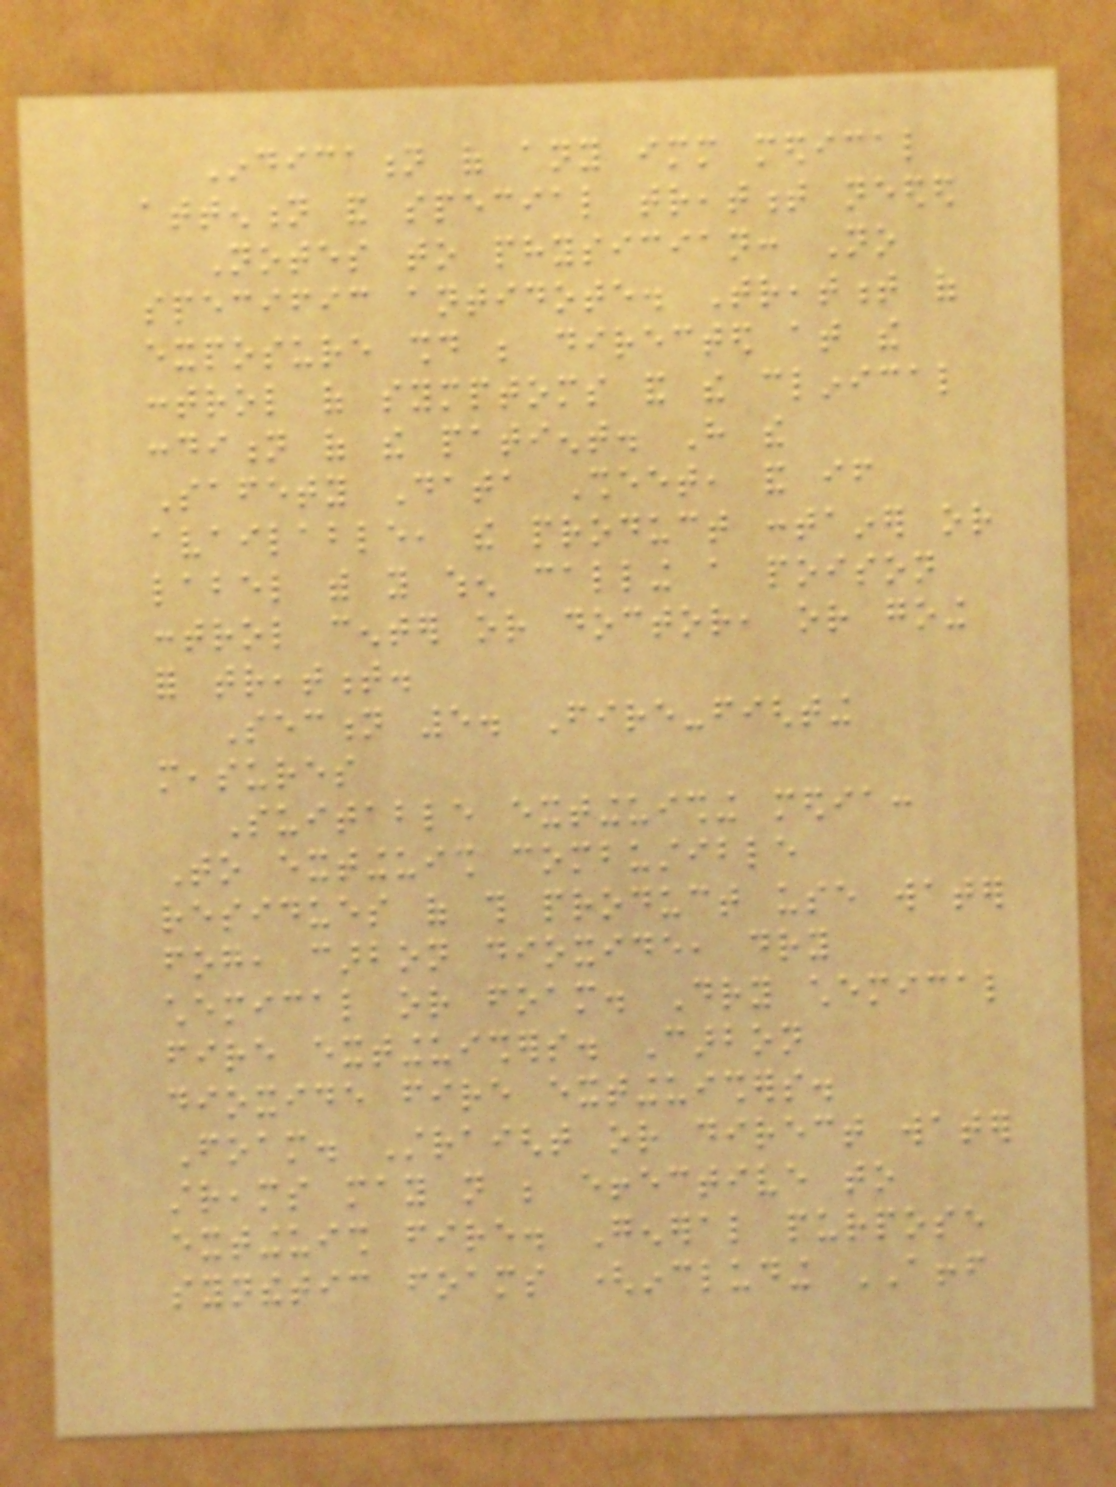Indication of any immediate medical
attention and special treatment needed
Notes to physician: No
specific antidote. Treatment of
exposure should be directed at the
control of symptoms and the clinical
condition of the patient. Have the
Safety Data Sheet, and if
available, the product container or
label with you when calling a poison
control center or doctor, or going
for treatment.
Section 5. Fire-fighting
measures
Suitable extinguishing media:
To extinguish combustible
residues of this product use water
fog, carbon dioxide, dry
chemical or foam. Dry chemical
fire extinguishers. Carbon
dioxide fire extinguishers.
Foam. Straight or direct water
streams may not be effective to
extinguish fire. General purpose
synthetic foams (including AFFF
